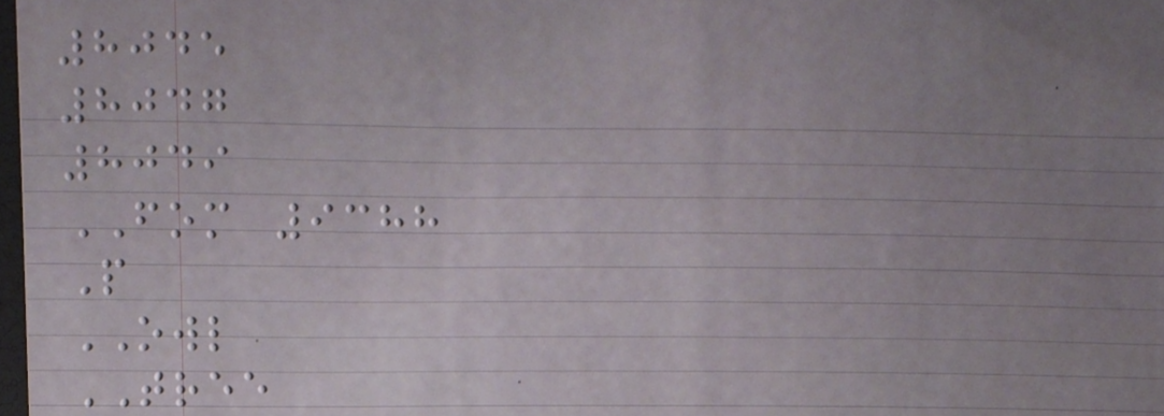8045
8047
8049
FOM 9388
P
OWL
TREE
